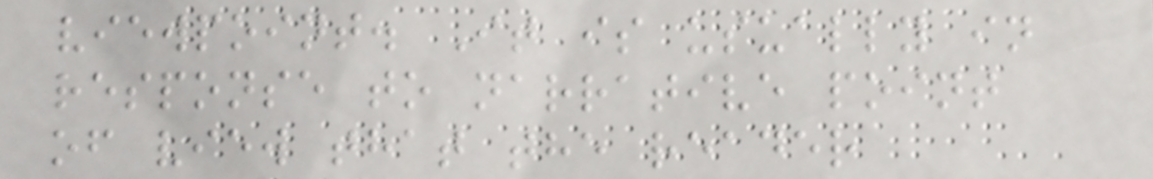viewpoint. It is usually in
response to narrative point
of view that the reader
